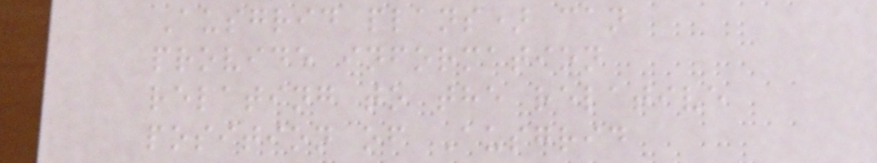Ausgrid plans) can
provide information
relating to the relative
position of Ausgrid
